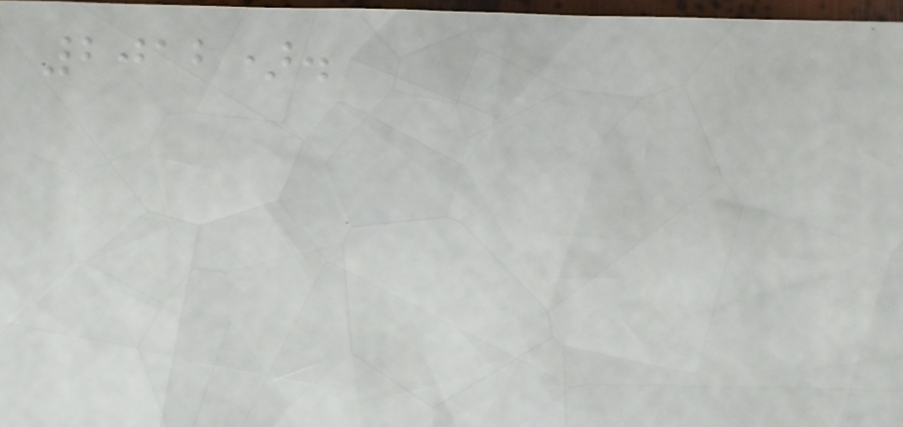2012).
